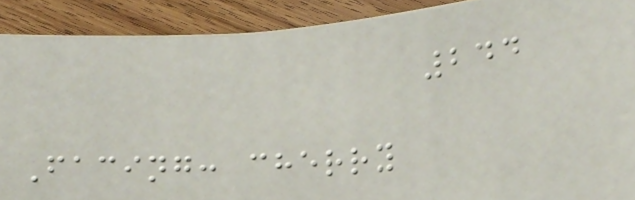244
Facing: cherry
